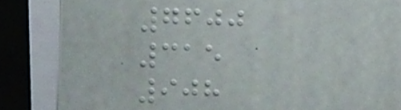7600
315
908
